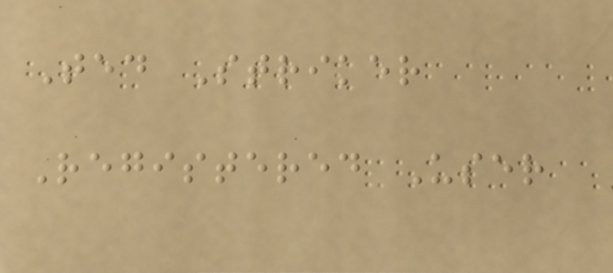Ted Striker
Registered User
